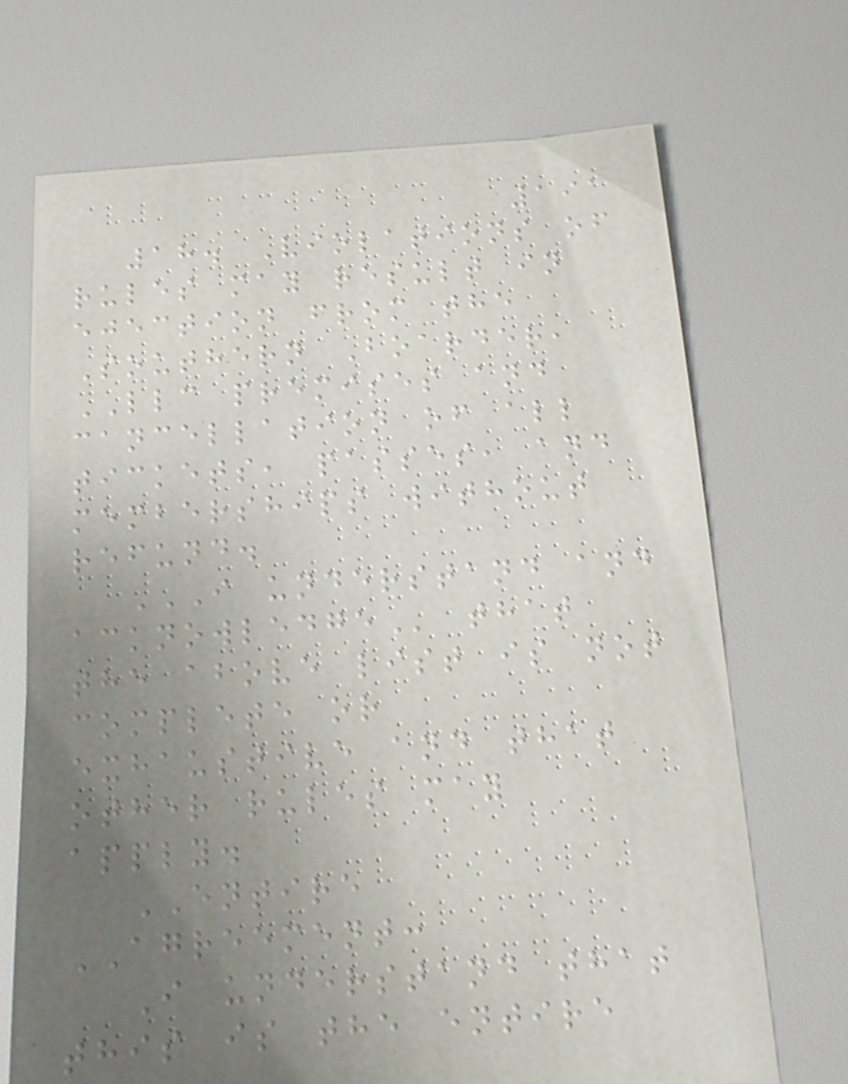191
18. Violations of
rules may result in
ejection from the
Southern Boarder,
LLC premises and
cancellation of all
tickets, passes, and
memberships without
refund.
I UNDERSTAND AND
ACKNOWLEDGE that
the above list is not
complete or
exhaustive and that
other rules may
apply.
ENTIRE
AGREEMENT:
I understand that
this is the entire
